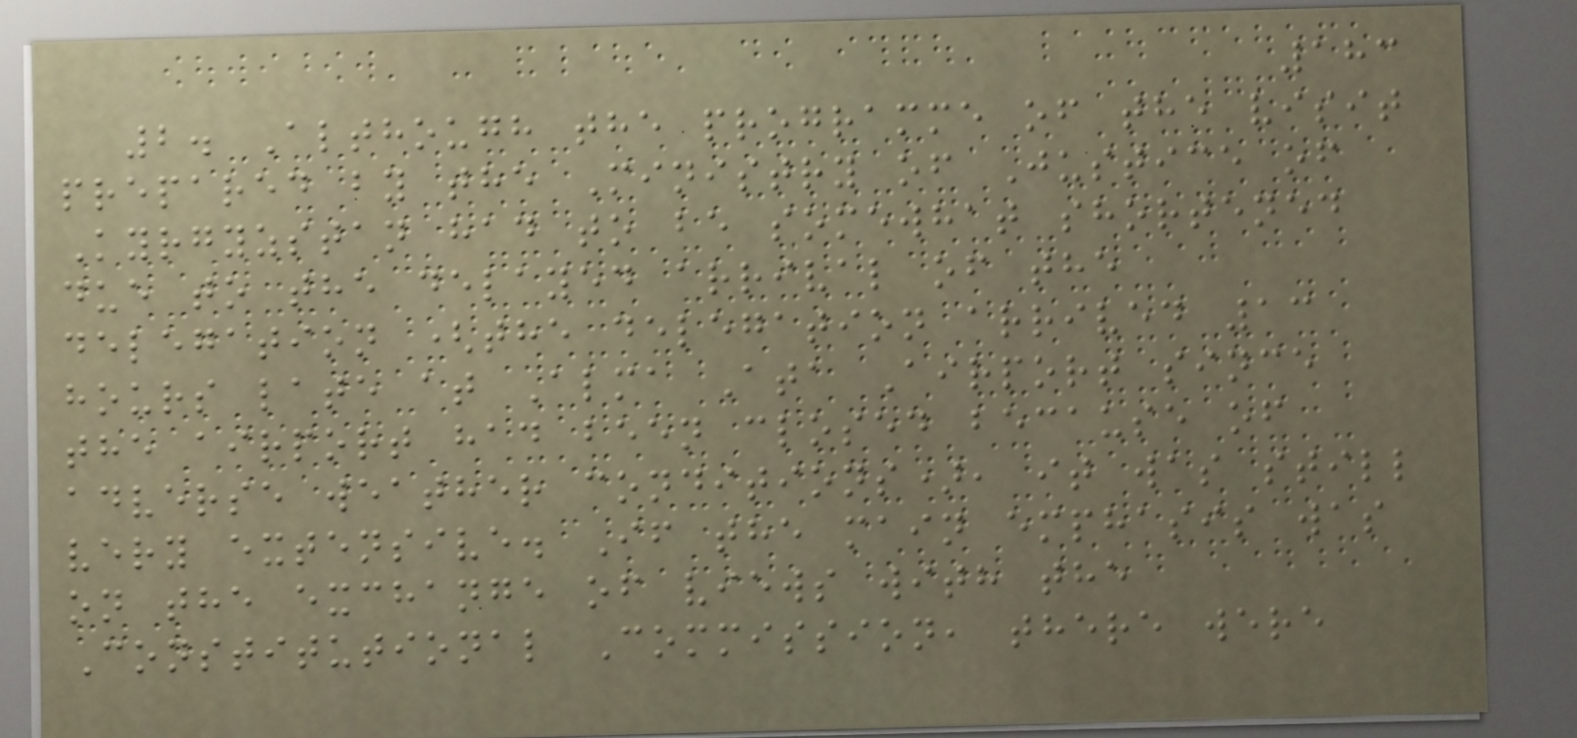183
2. Although the programme of the visit
prepared by the Ministry of Justice of
Kyrgyzstan had to be somewhat shortened
due to the delayed arrival of the
delegation (the delegation arrived 13
hours late at Alma Ata Airport since
the airport had been closed because of
adverse weather conditions), it was still
very extensive. If the main emphasis was
on the exchange of views with the
Constitutional Commission, there were
